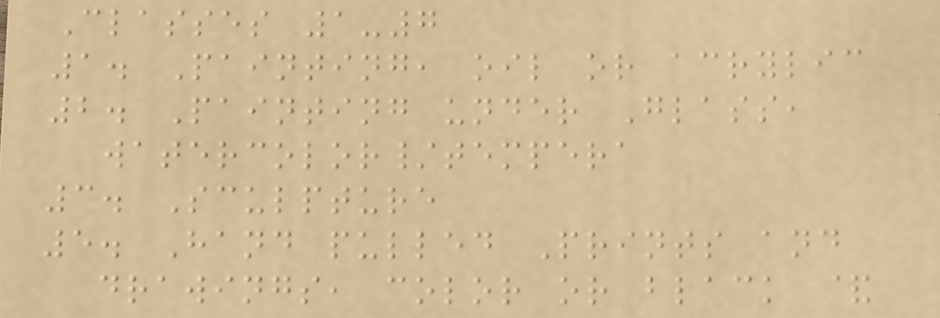Classes 1-7
1. Painting, oil or acrylic
2. Painting under Glass,
watercolor/tempera
3. Sculpture
5. Hand pulled Prints and
drawings, color or black &
